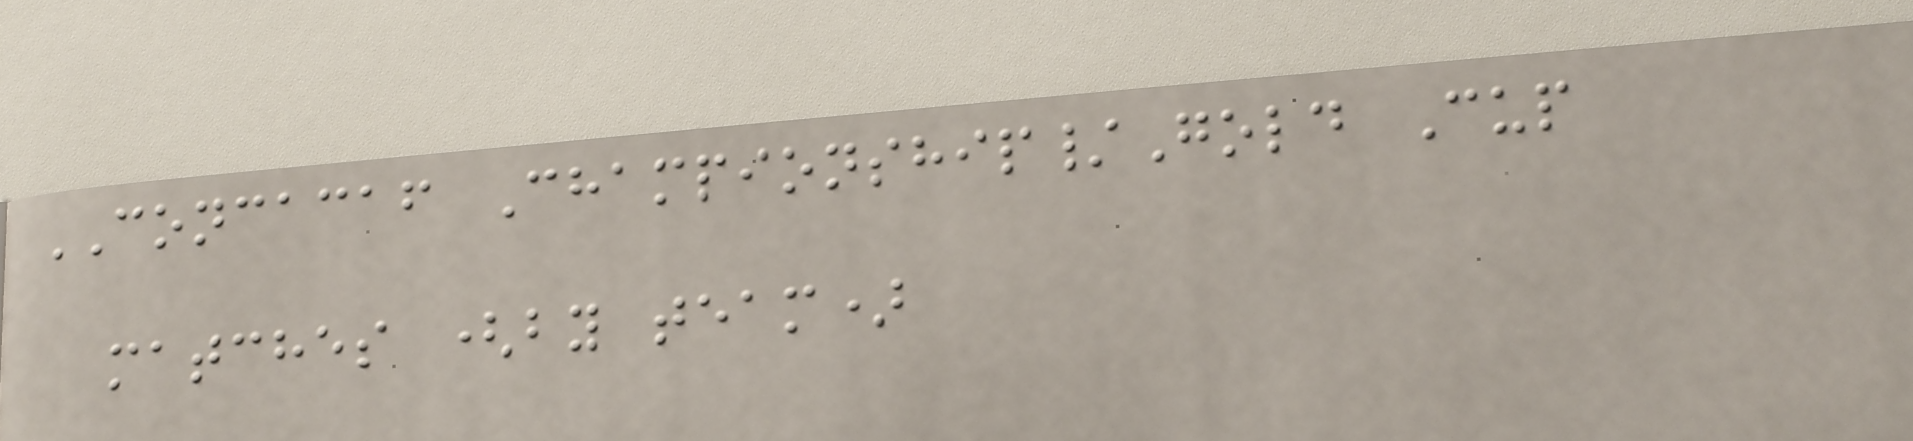CONCACAF Championship/Gold Cup
matches (by team)
